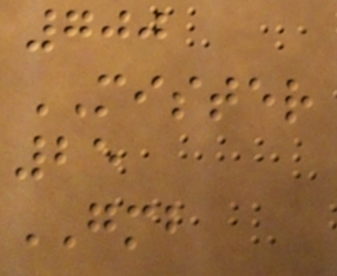700
MISTER
25
GMB
